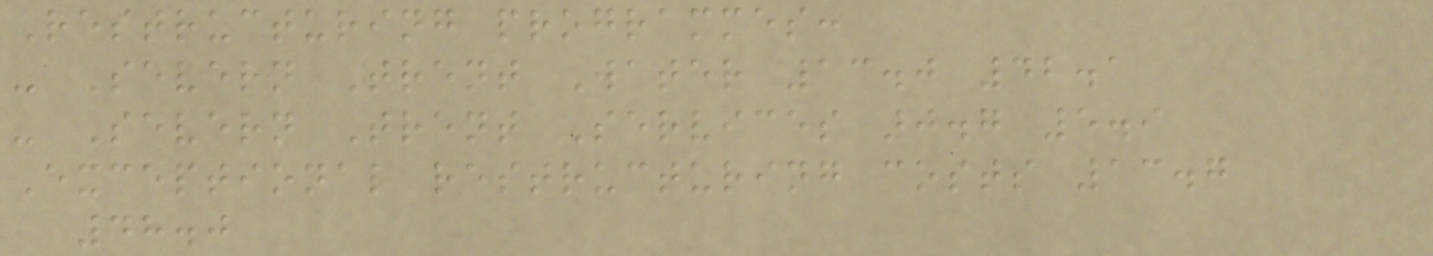Restructuring programmes:
- Severn Trent Water 13.0 42.1
- Severn Trent Services 0.7 5.9
Exceptional restructuring costs 13.7
48.0
